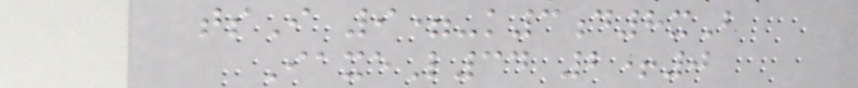tsI 9=-k3d8xB
IaxeL34 2+0
